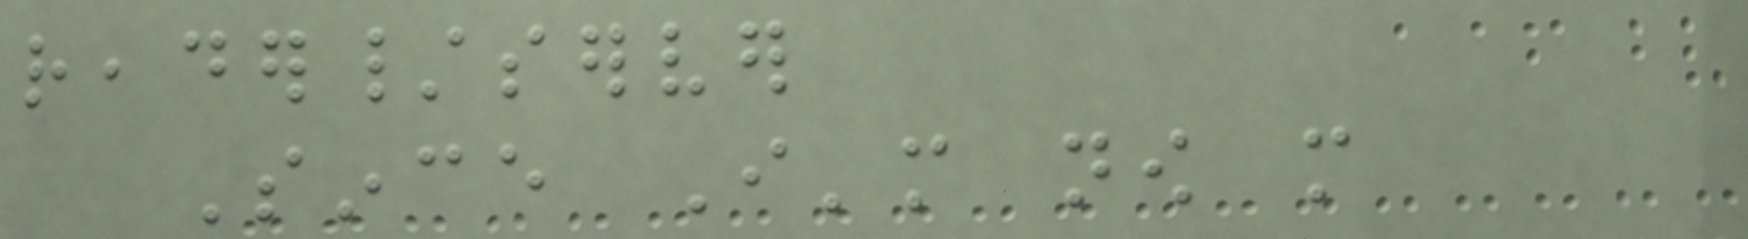reader/server
Since I'm now more
